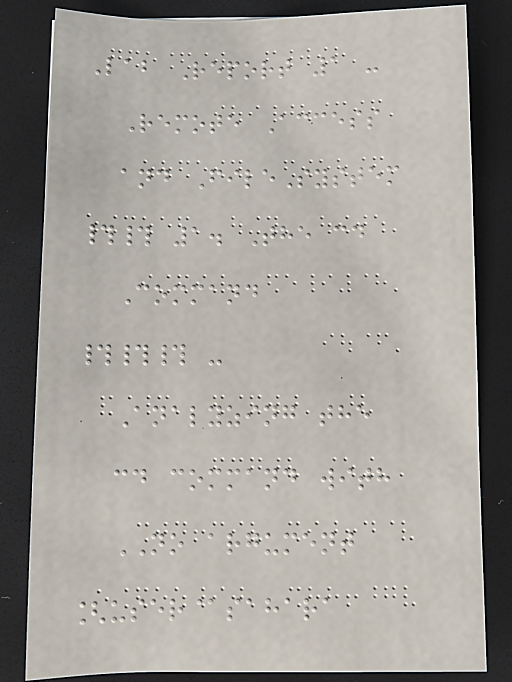Lab Report 1 -
Remote Access
and FileSystem
## 1. The cd
Command
### -
Analyzing the
cd command with
NO argument
[user@sahara
